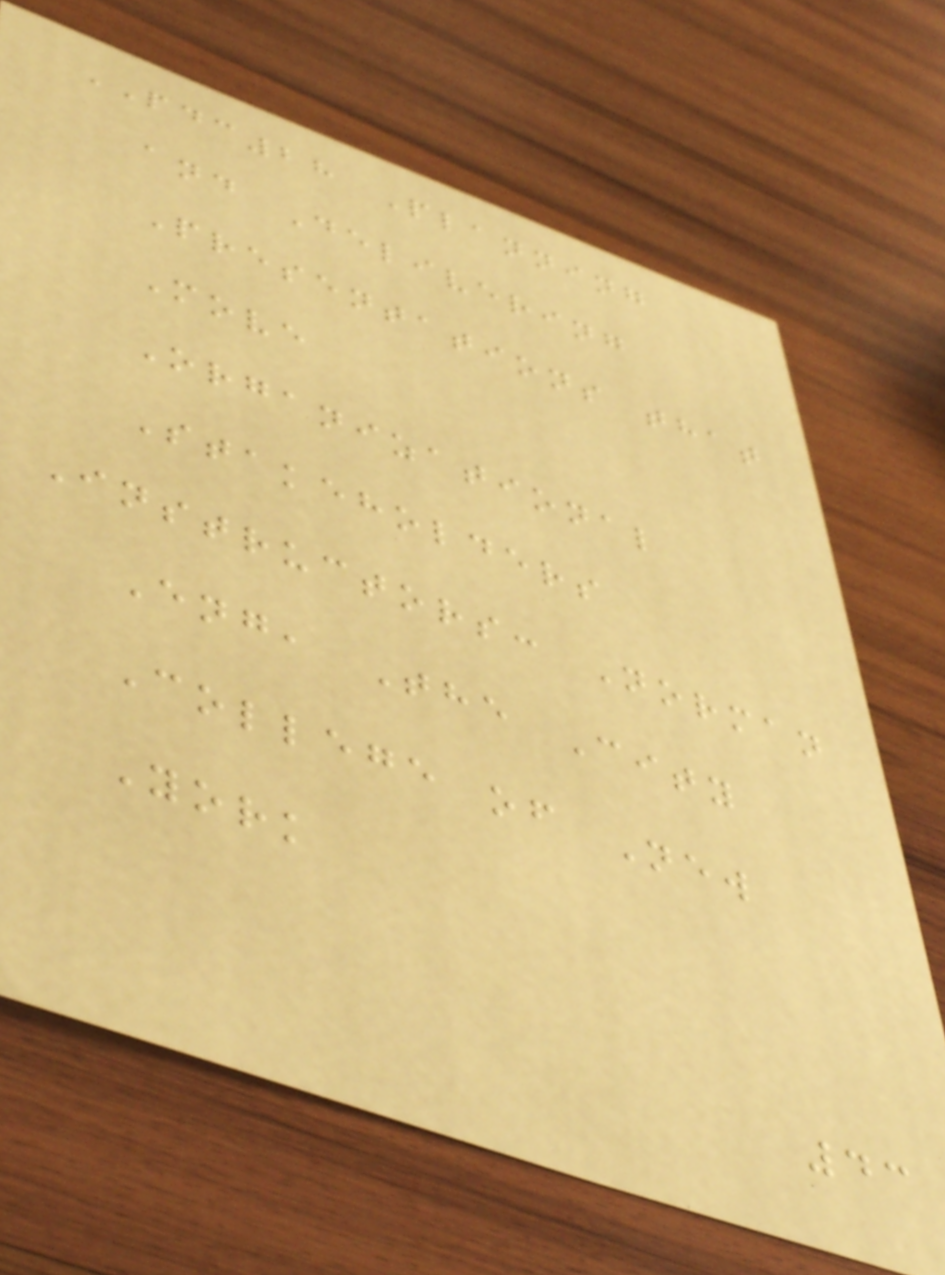PDC28 Planning
and Delivering
Presentations that
Move
Organizational
Stakeholders
Instructors: Norman
Eng, The City
College of New
York
43
